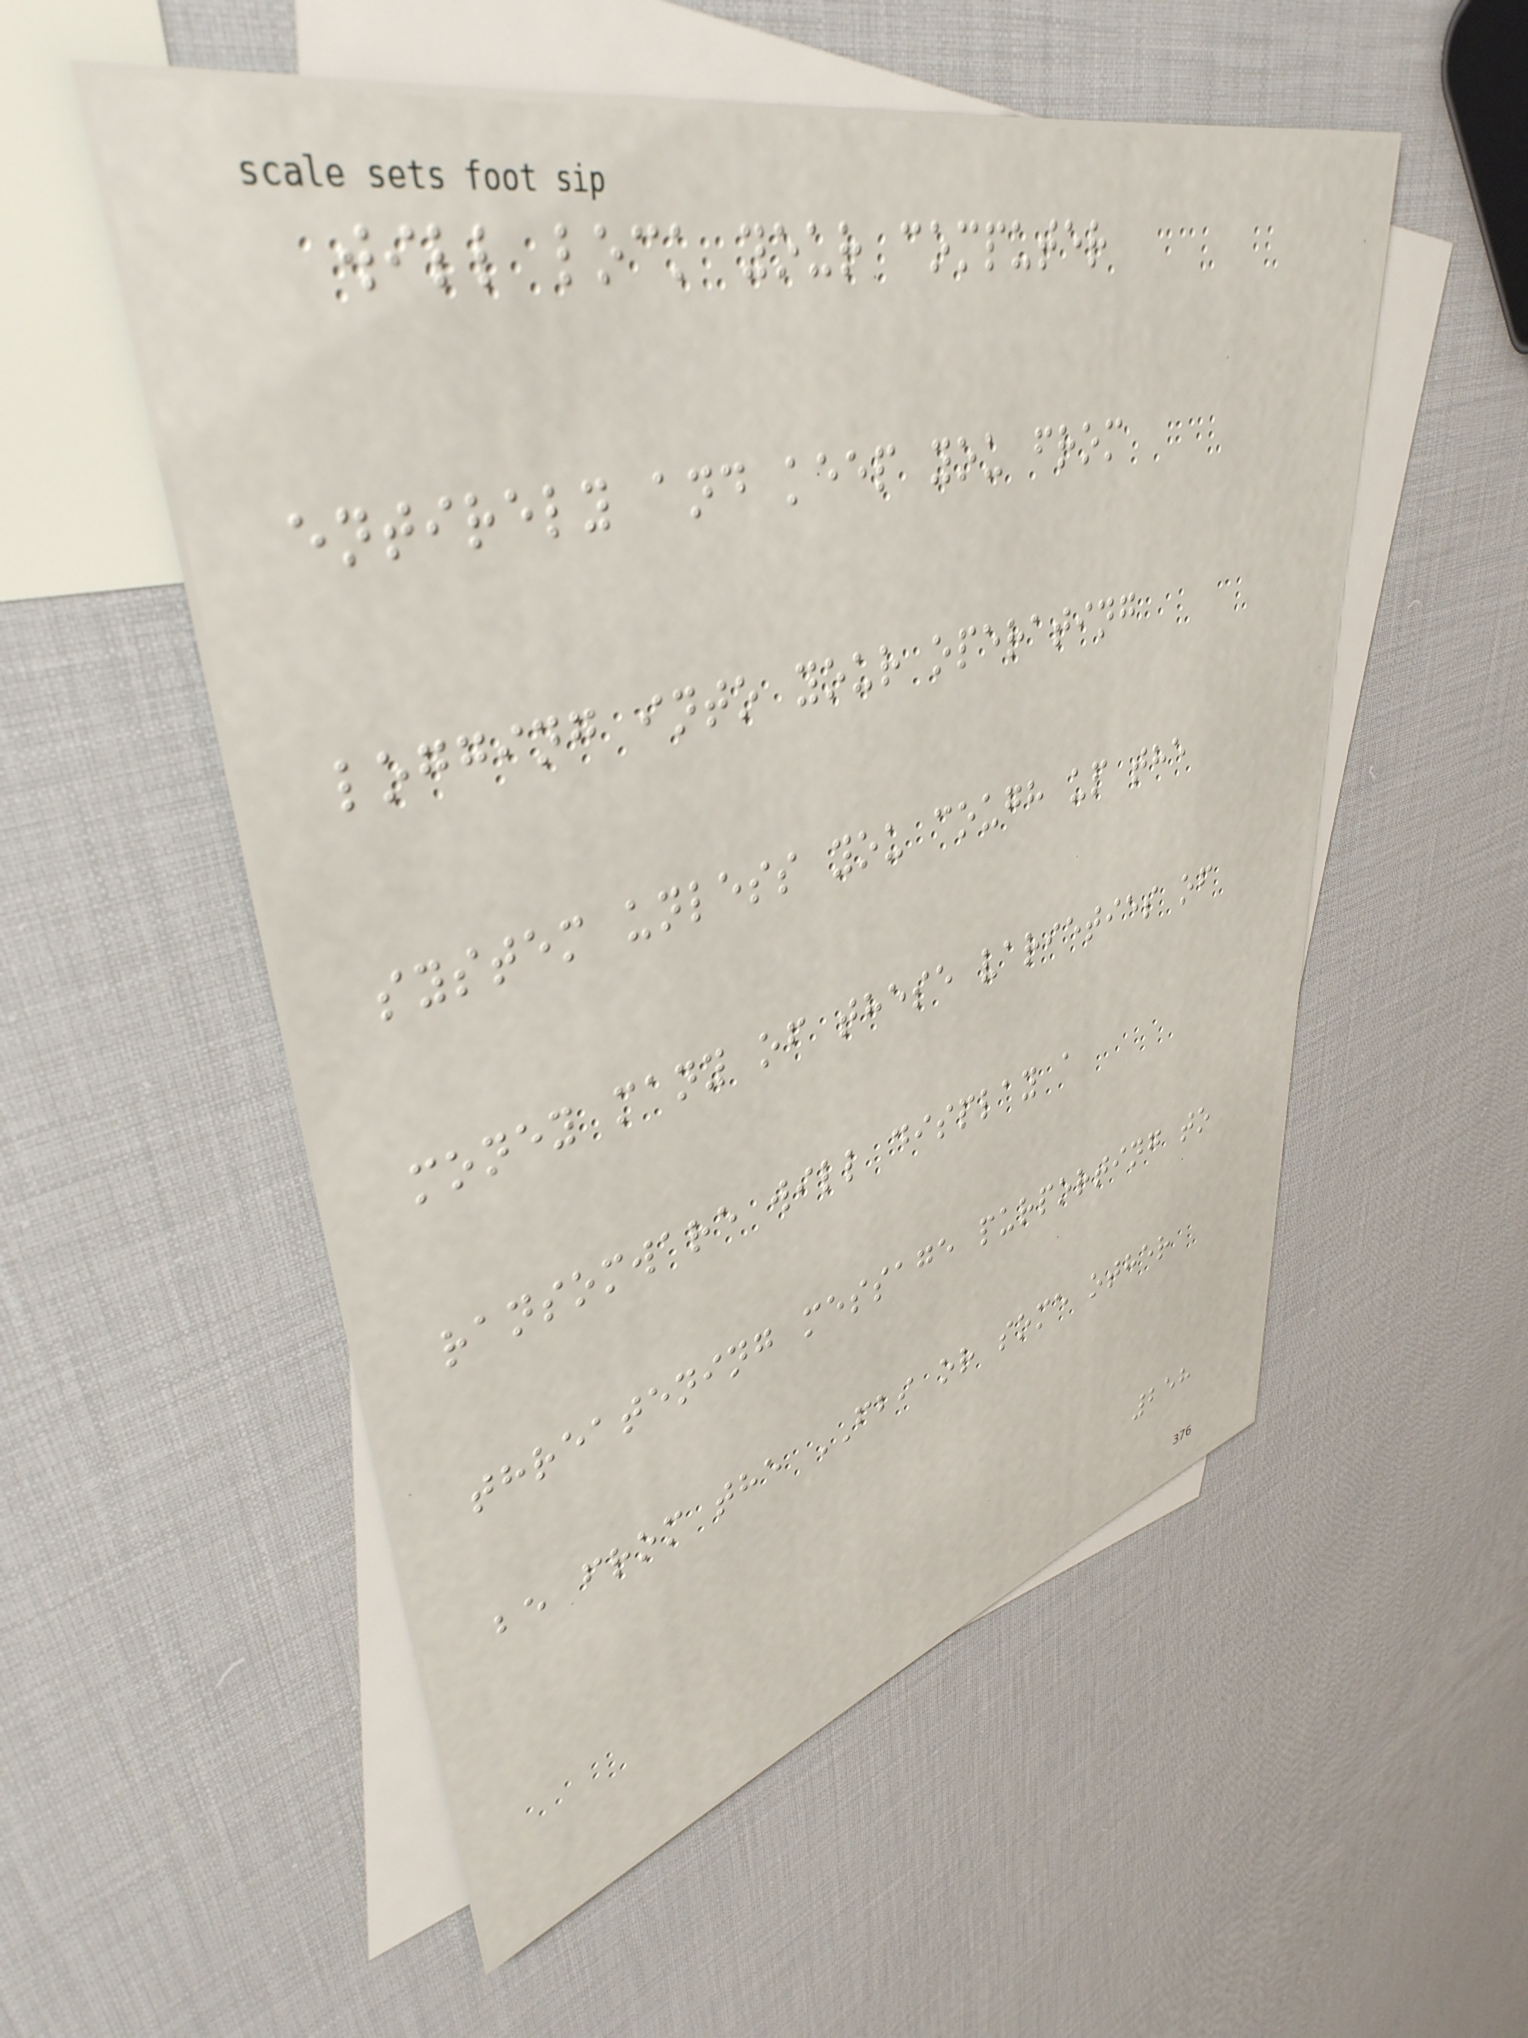will lock your computer
entirely and keep you from
logging into your operating
system unless you cough up the
money many of these varieties of
ransomware will display a
threatening message purporting to
be from the FBI or some other
258
